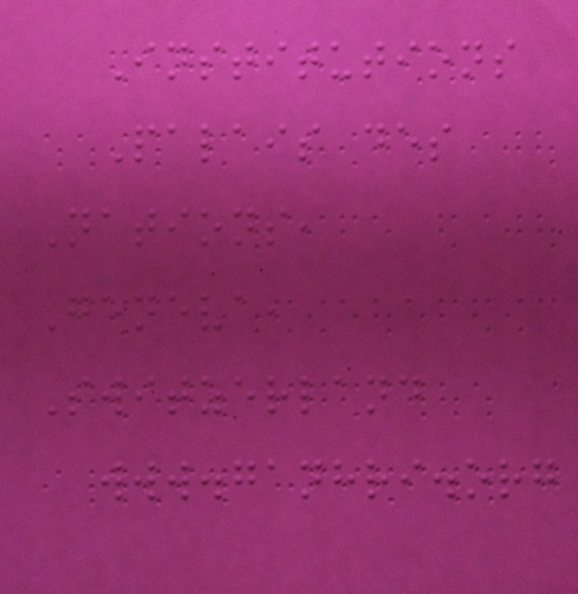Institutions
Palais des
Nations,
Geneva,
Switzerland
www.ganhri.org
